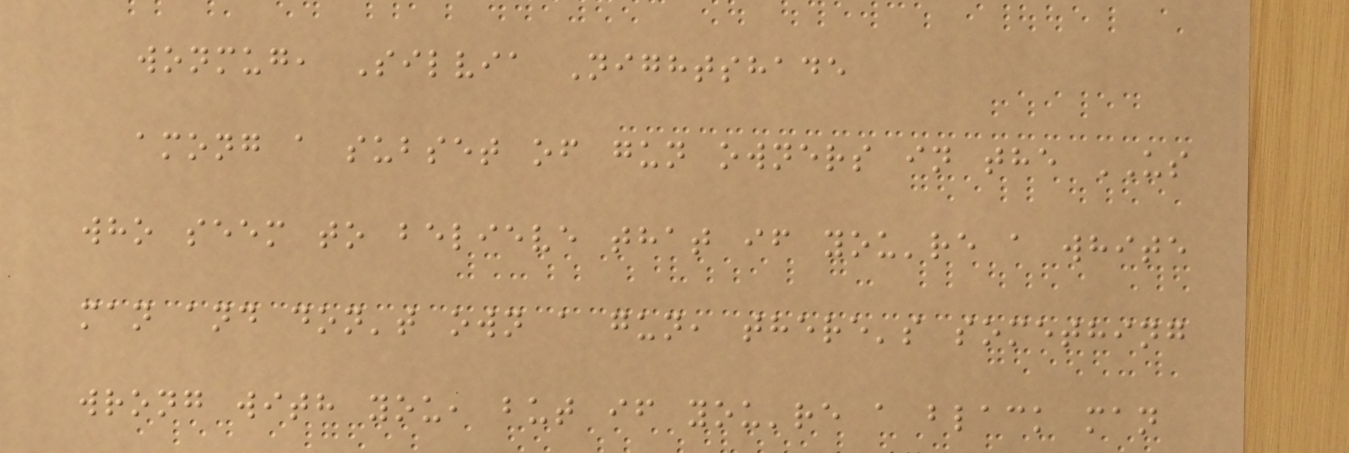wonmug, Silvia Nightshade
among a subset of gun owners in the US
who seem to believe that if you're a white
man and don't own a gun, there's something
wrong with you, but if you're a black man
